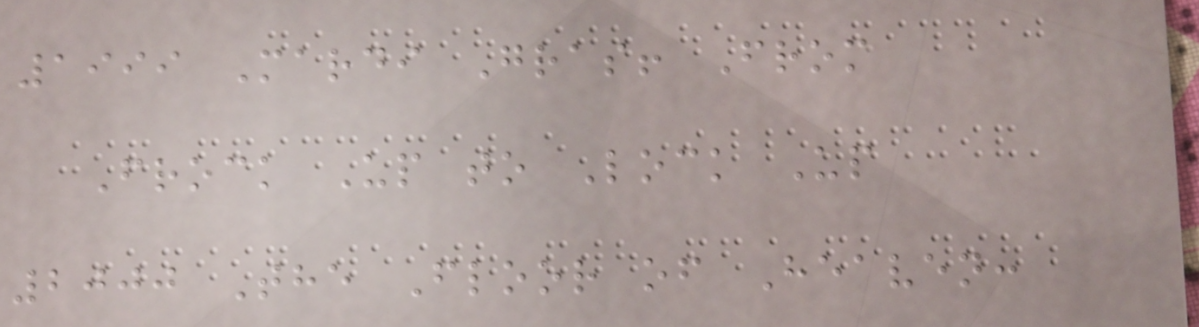1999 Mardi Gras! From
Frock Up to Lock Up
2000 The Floor of Heaven:
